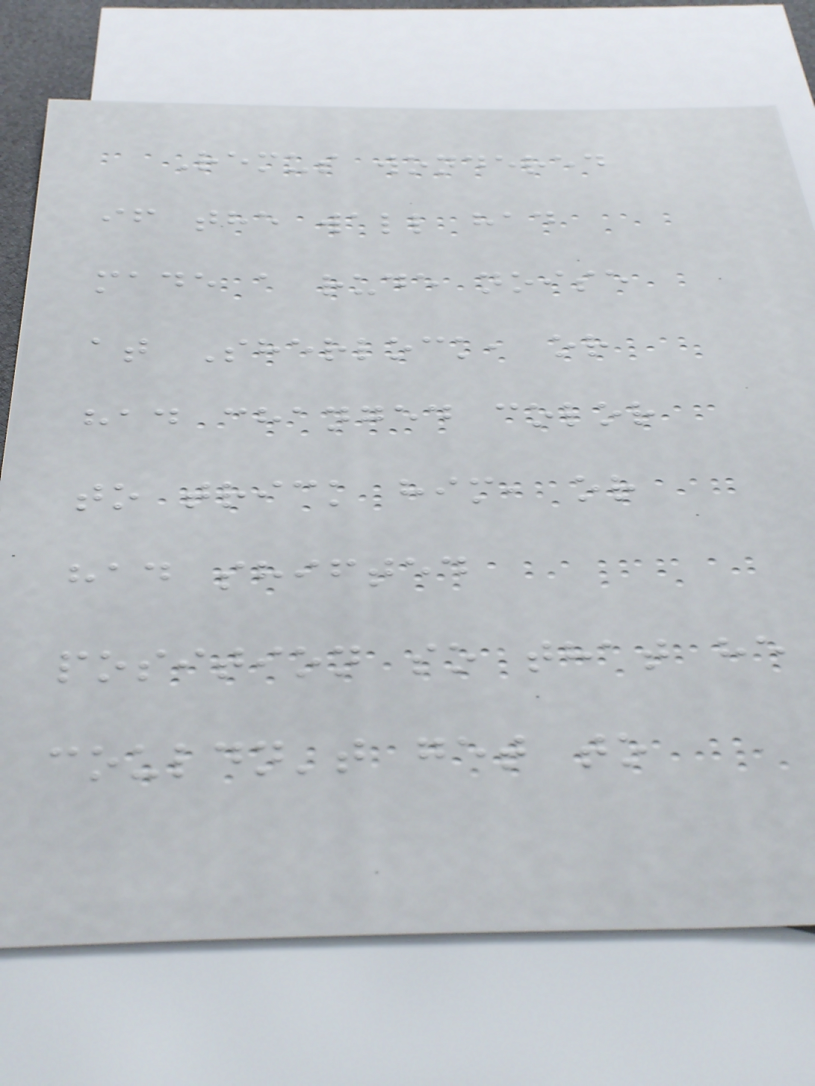Remus wondered
if the wall had
made a rude noise
at Sherlock, or
had changed color
to trick him, or
had shifted
position so that he
couldn't get to
